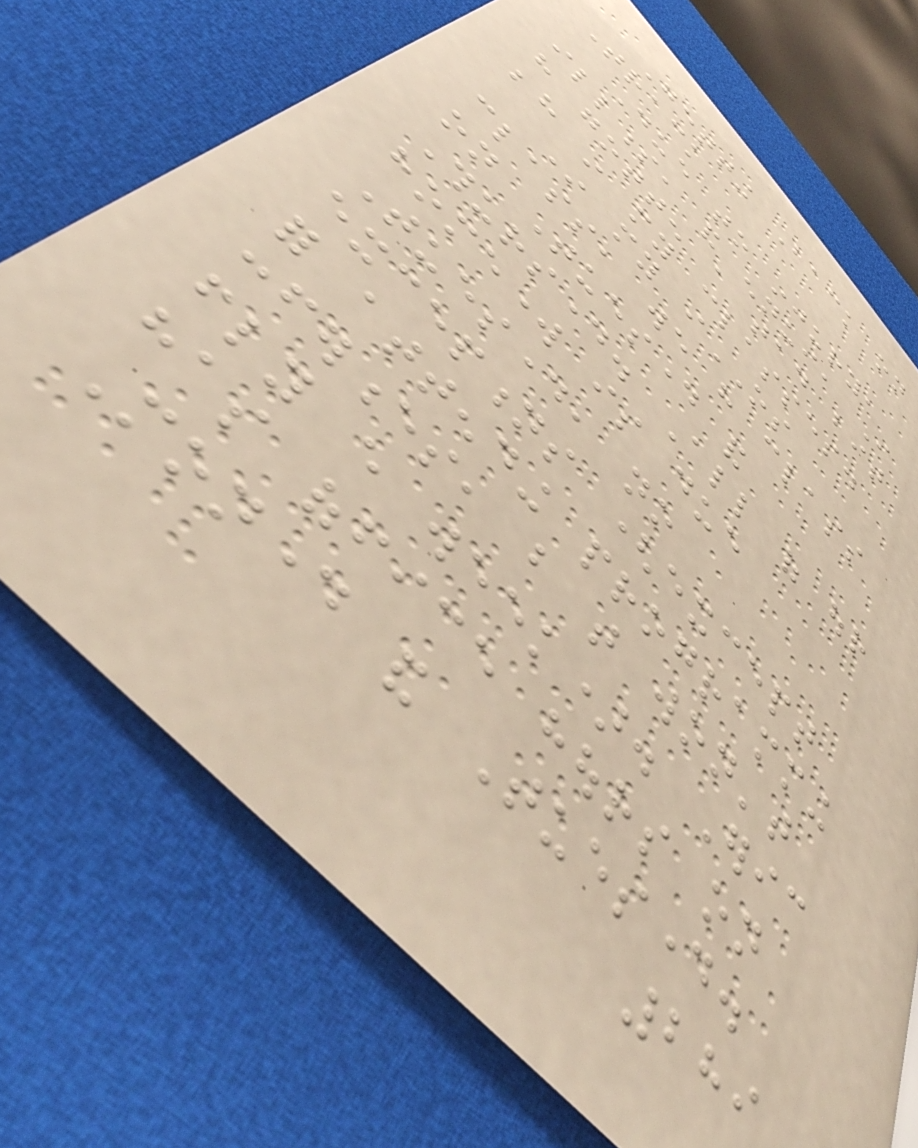Getting Back on
Track
Due to injury,
illness, and ennui, I
have gotten a tad bit
behind in my classes.
In my iOS
class, we have class
on Tuesday and
Thursday. All of our
homework is due
Tuesday, no
exceptions (except
for attending programming
conferences, but that won't
fly every week). Eric
has office hours on
Monday and Tuesday.
289
